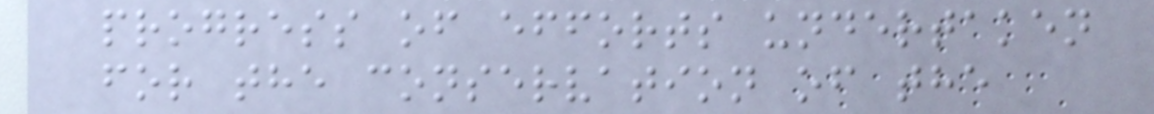progress of efforts undertaken
for the conservation of the
